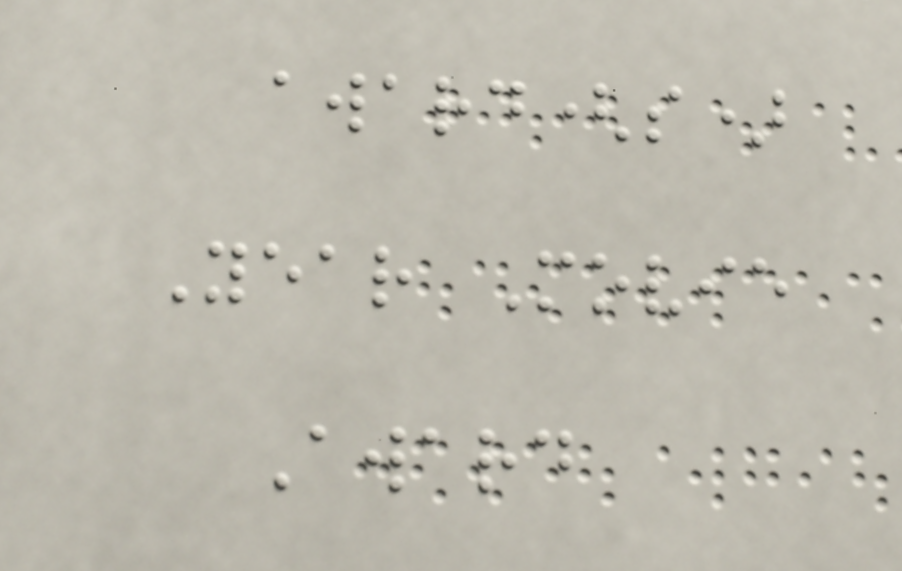award(s)
Year Movie
Award
